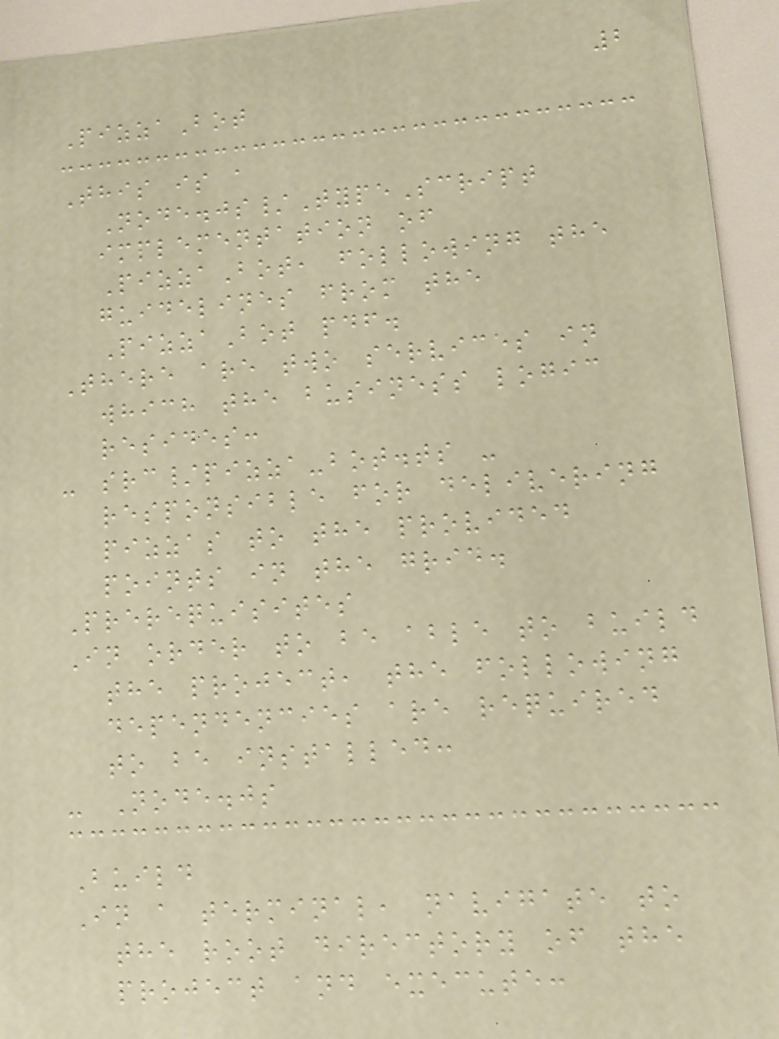2
PizzaBot
This is a
Node.js/TypeScript
implementation of
PizzaBot, following the
guidelines from the
PizzaBot pdf.
There are two services in
which the business logic
resides:
- src/pizza-bot.ts -
responsible for delivering
pizzas to the provided
points in the grid.
Prerequisites
In order to be able to build
the project, the following
dependencies are required
to be installed:
- Node.js
Build
In a terminal, navigate to
the root directory of the
project and execute:
